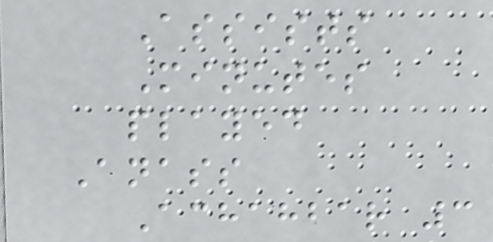Assists
Minutes
played
Anass
Achahbar 3
